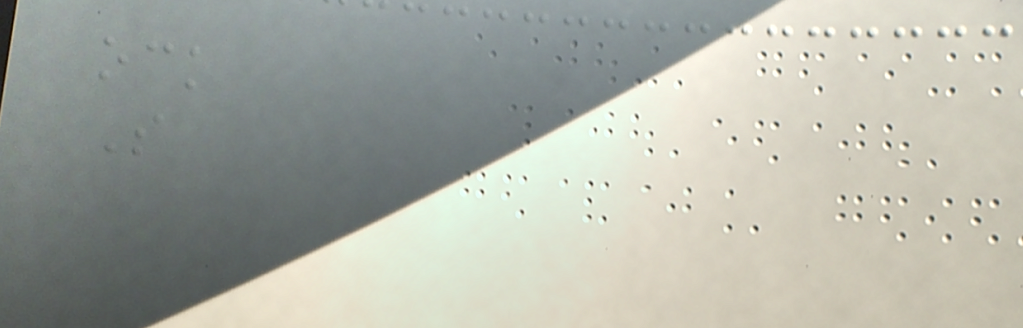ock
S
